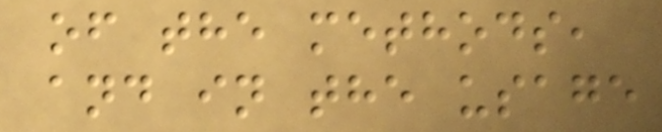of the methods,
and in the usage
